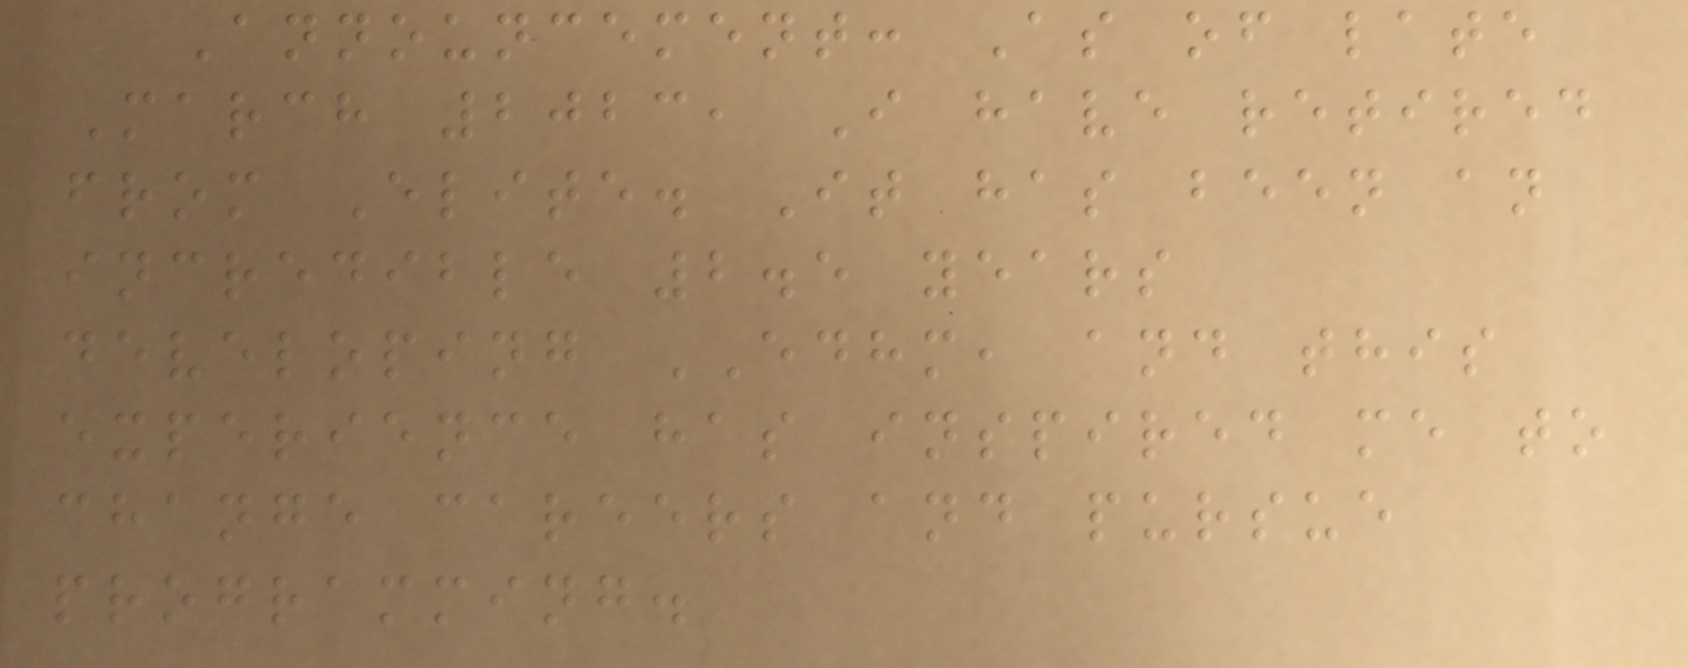Announcement: As of late
March 2023, I have retired
from Elite. It has been an
incredible 2.5 years
developing EDHM, and this
experience has inspired me to
change careers and pursue
programming.
